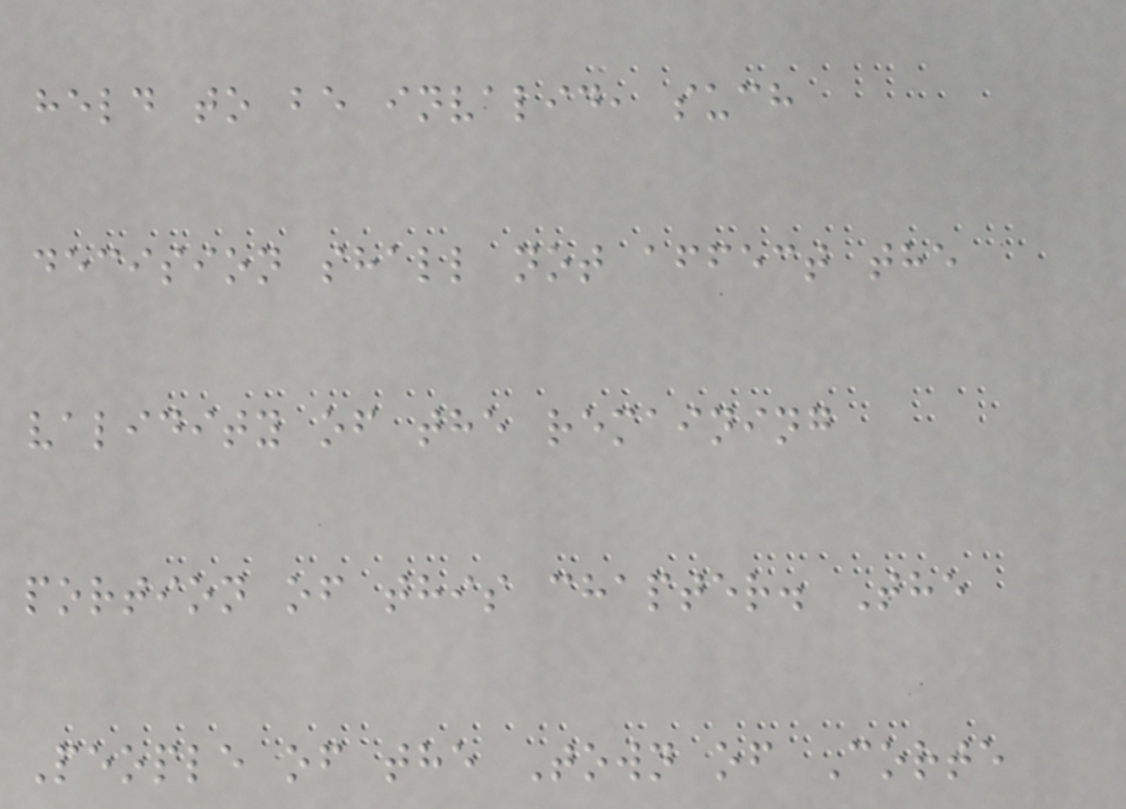held to be invalid, such
decision shall not affect the
validity of the remaining
portion of this chapter. The
People of the Town of Corte
